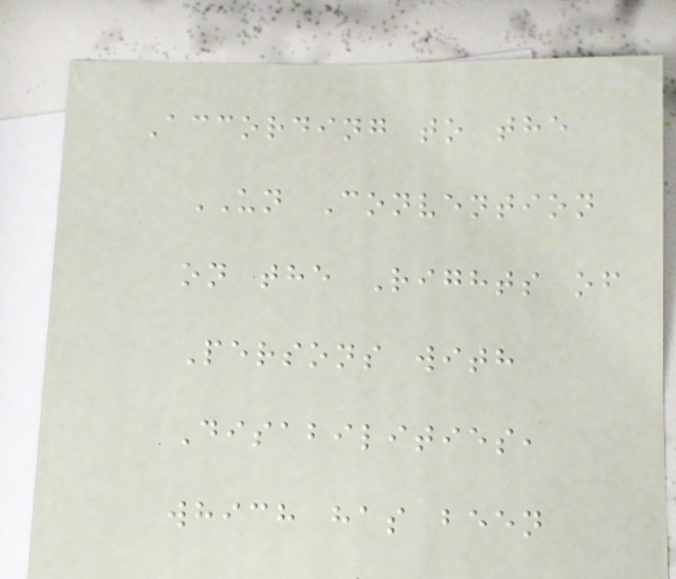According to the
UN Convention
on the Rights of
Persons with
Disabilities,
which has been
